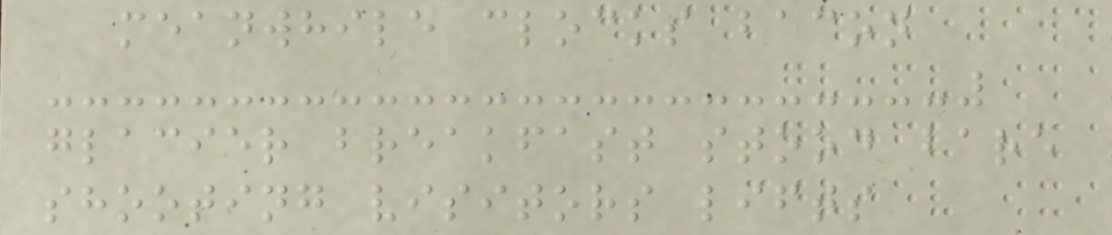meanwhile clocks bacon
glacier breakfast stood bare
shooting visitors lifts
